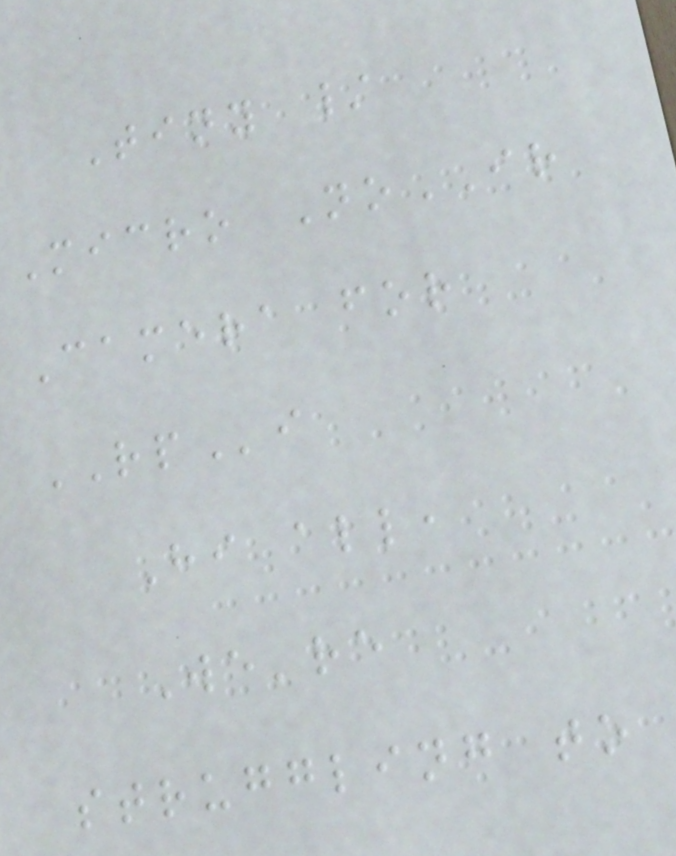Tiny /
Micro NoIR
Camera for
RPi
Hi all,
We're
struggling to
